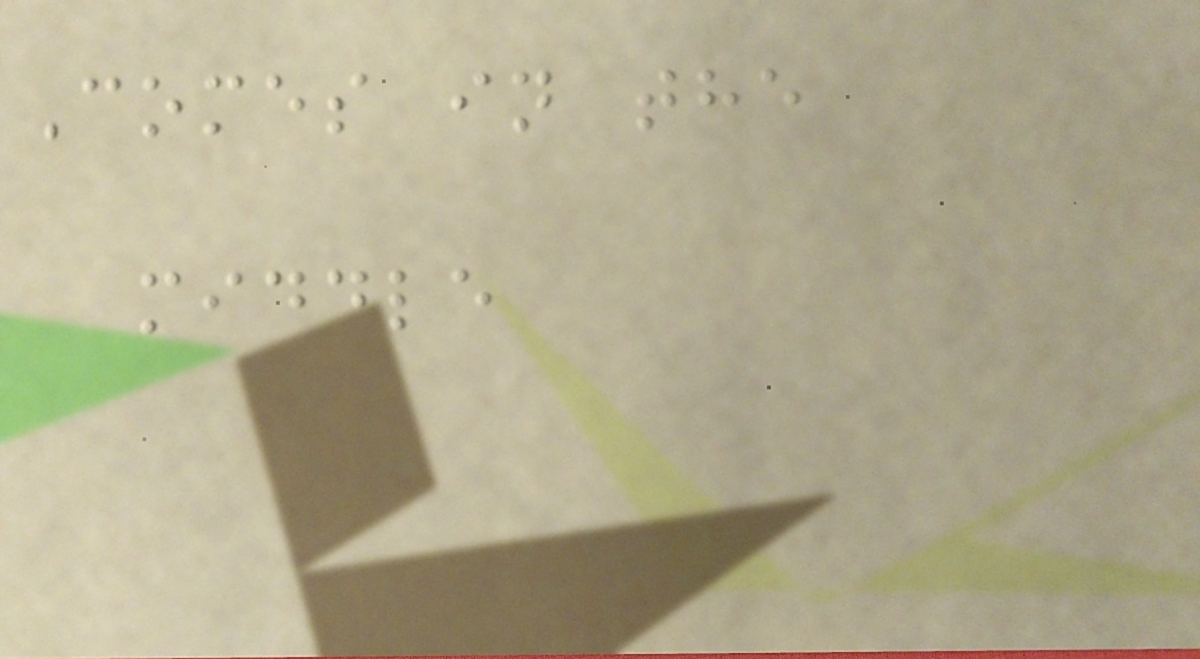Comes in the
middle
